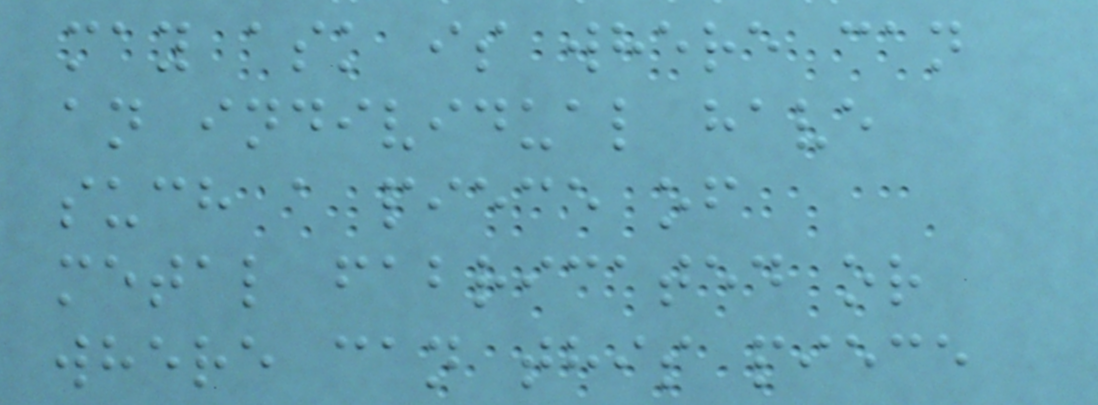may ask is where can
an individual have
such a piece of
metal fabricated or
where can this piece
